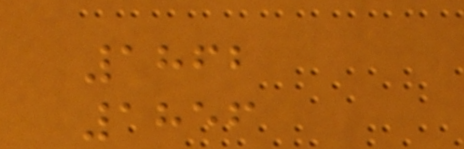1862
1856
